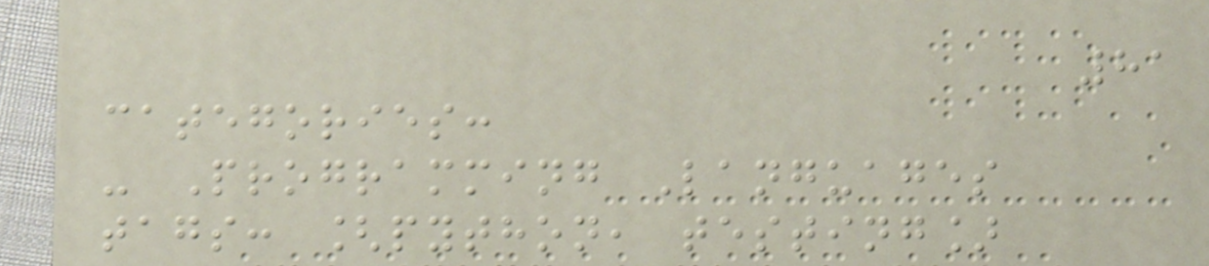81
categories:
- Programming Languages
tags: [python, testing]
